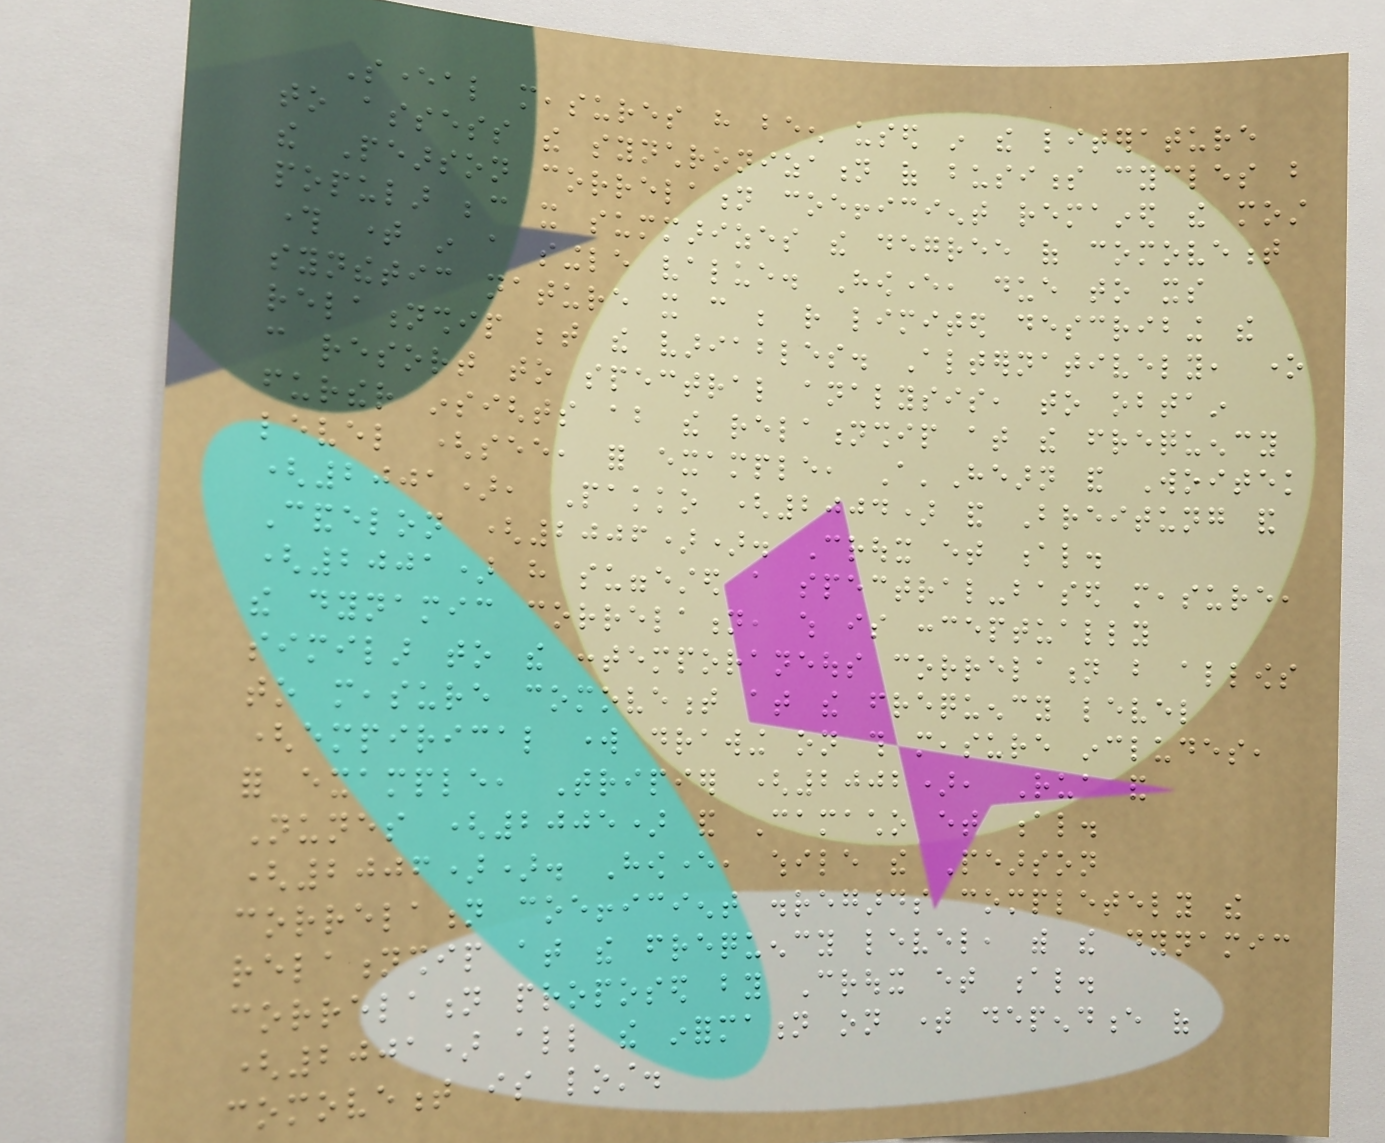Several measures have been used in the literature
to assess the synchronization of business cycles but
the Pearson correlation coefficient remained the most
popular because it summarizes the degree of comovement
through time in a single value. However, due to its
synthetic nature it can be rather limited describing the
relationship between the variables. Alternatively, one
can resort to spectral analysis, to obtain
further insights about the relationship at the frequency
level (see, for example, A'Hearn and Woitek
(2001), Pakko (2004) and Breitung and
Candelon (2006)). Croux et al.
(2001) have suggested a spectral-based measure,
the dynamic correlation, which is conceptually
similar to the contemporaneous correlation but allows
to measure comovement at the frequency level
(empirical work drawing on this measure includes,
for example, Tripier (2002), Rua and
Nunes (2005) and Camacho et al.
(2006)). However, while the Pearson
correlation coefficient disregards completely the
relationship at the frequency level, with the dynamic
correlation proposed by Croux et al.
(2001) all the information on time dependence of
comovement is lost.
